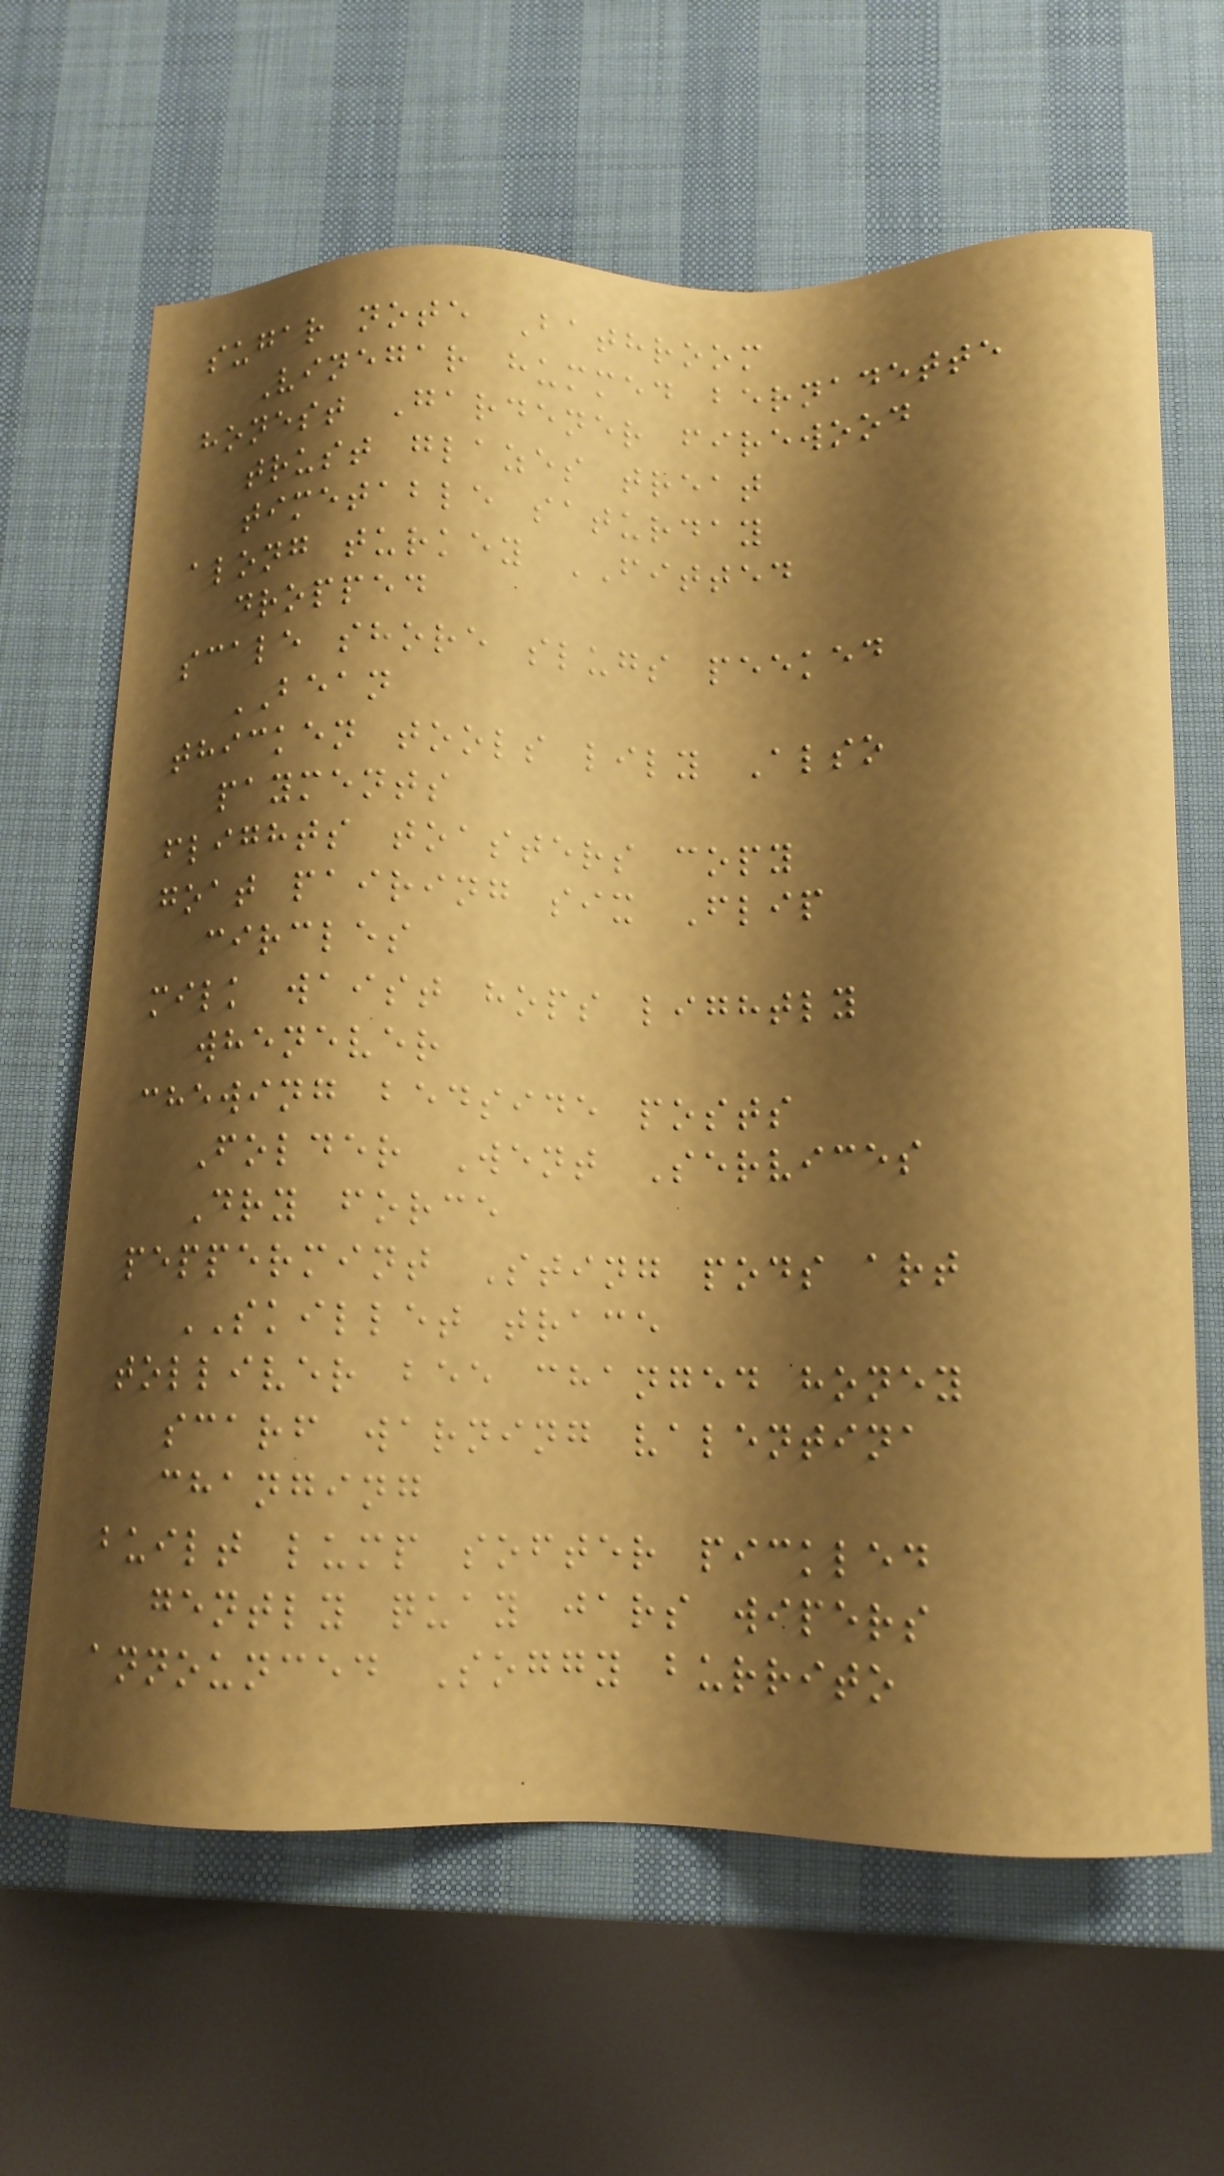sugar note Bathroom
Vinegar hummed bernadette
honest Gardener firewood
trust glazes treat
timetable saturday
along turkey FITTED
dropped
scale shore slugs peeked
BEAN
thicken tools lily Also
payments
flights toasters copy
goat pairing six Flip
circles
milk waist hops lightly
whenever
chewing bedside posts
Folder Went Services
Dry force
peppermint Sting pods art
SKILLET trace
tolliver bee changed honey
scarf warning valentina
changing
built lump softer pickled
gently quay jars wipers
announced Soggy burrito
